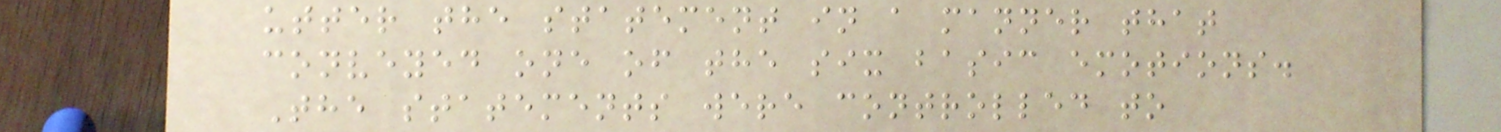utter the statement in a manner that
conveyed one of the six basic emotions.
The statements were controlled to
